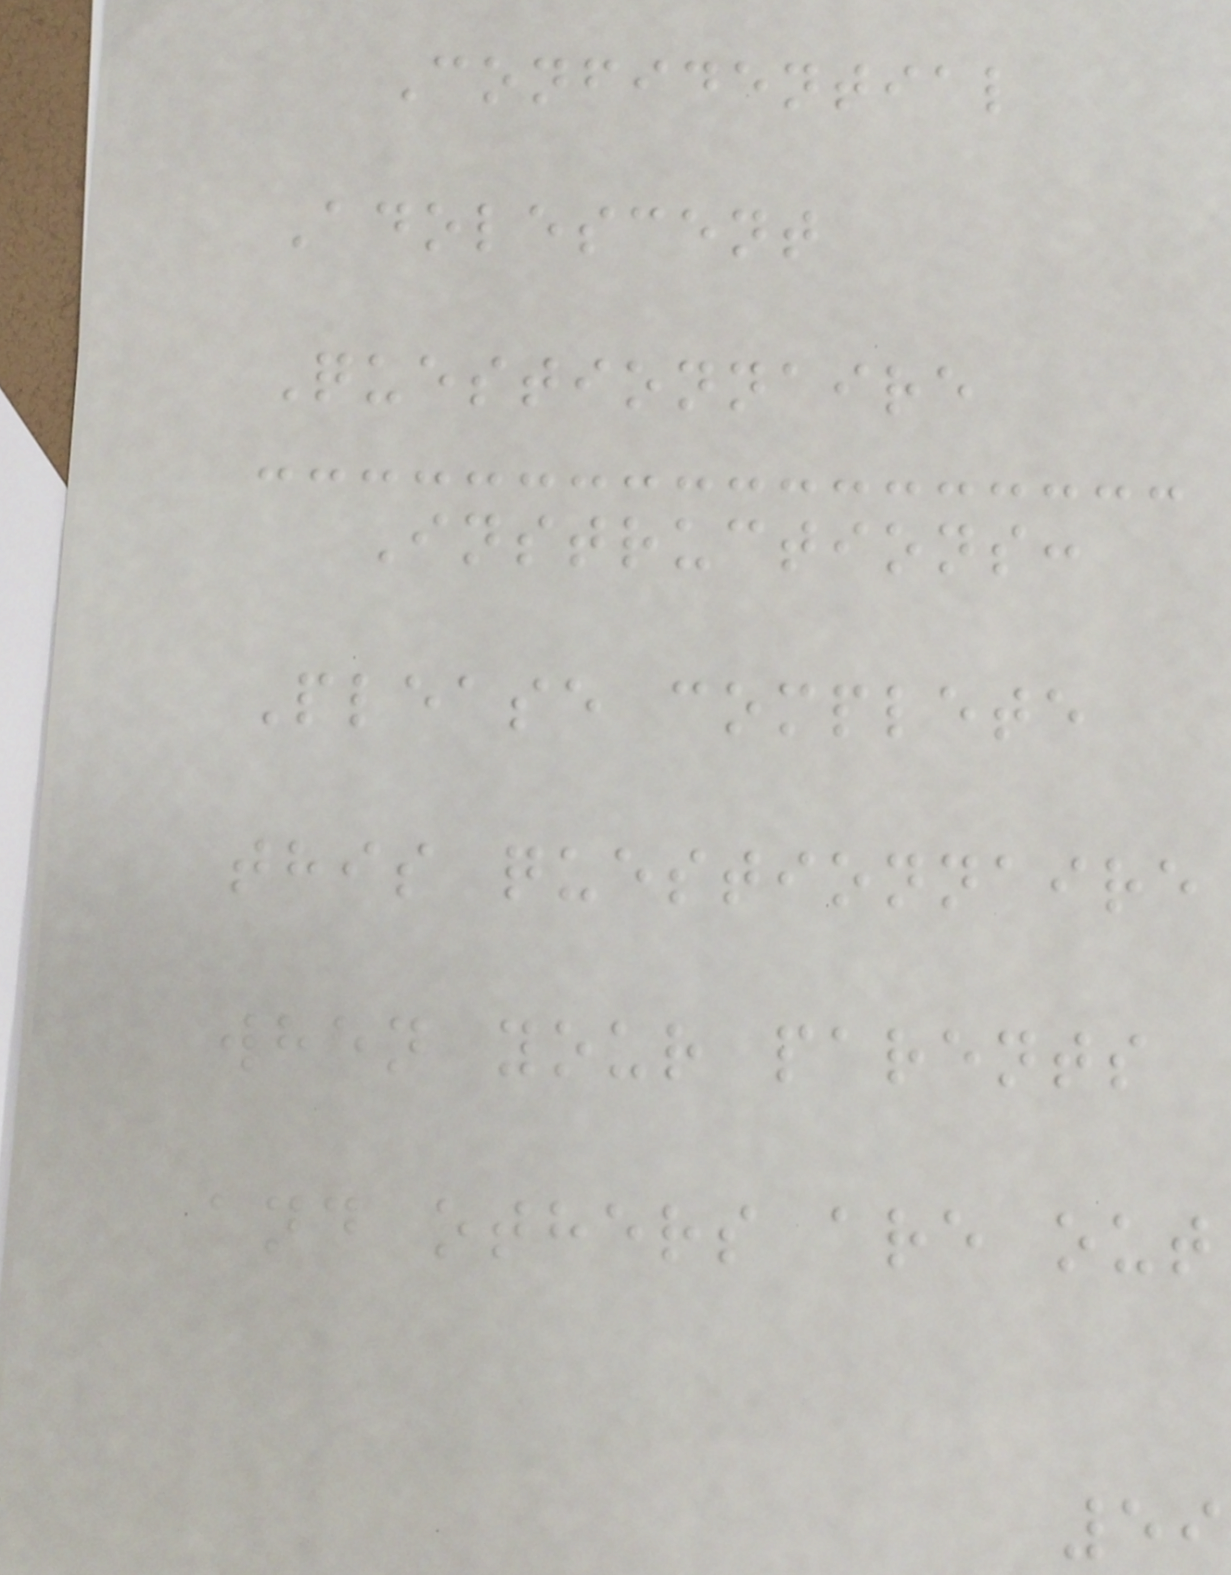Confidential
Adolescent
Questionnaire
Instructions:
Please complete
this questionnaire
when your parents
and others are out
59
